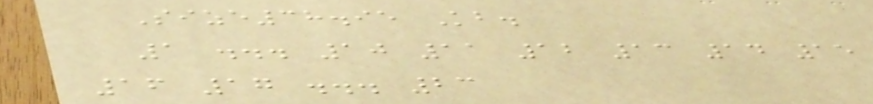Size38.95 Kb.
1 ... 10 11 12 13 14 15
16 17 ... 23
